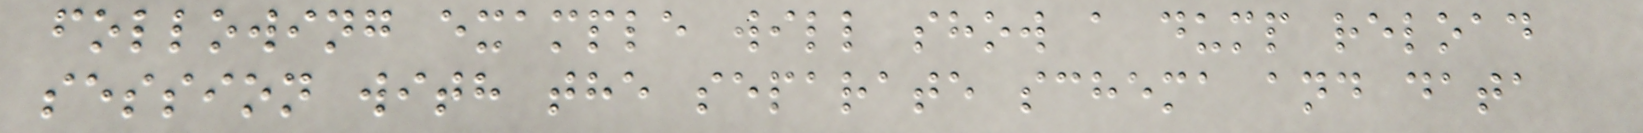following example will show a dump reload
session with the separate schema and data
